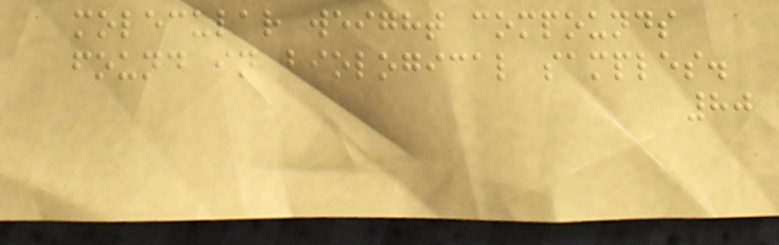molecular weight compounds
found in biological samples.
80
